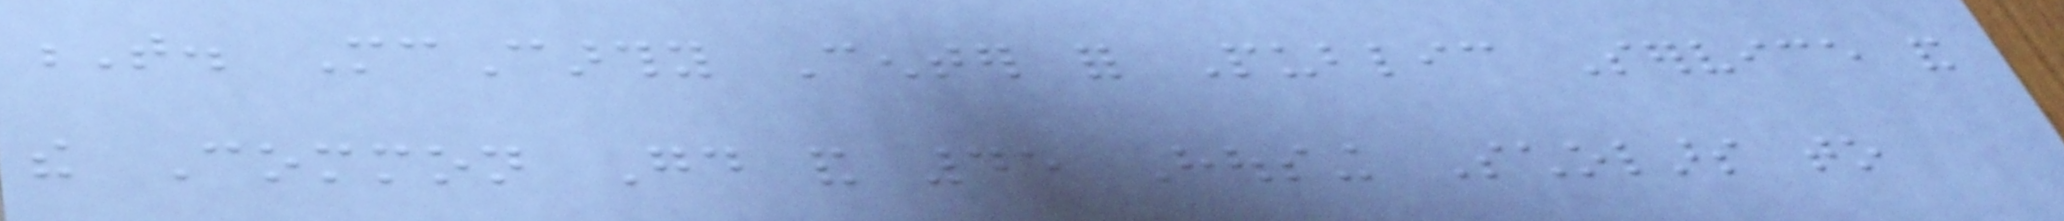T. McCarthy Center for Public Service and
the Common Good and 45 Housing Scholars to
